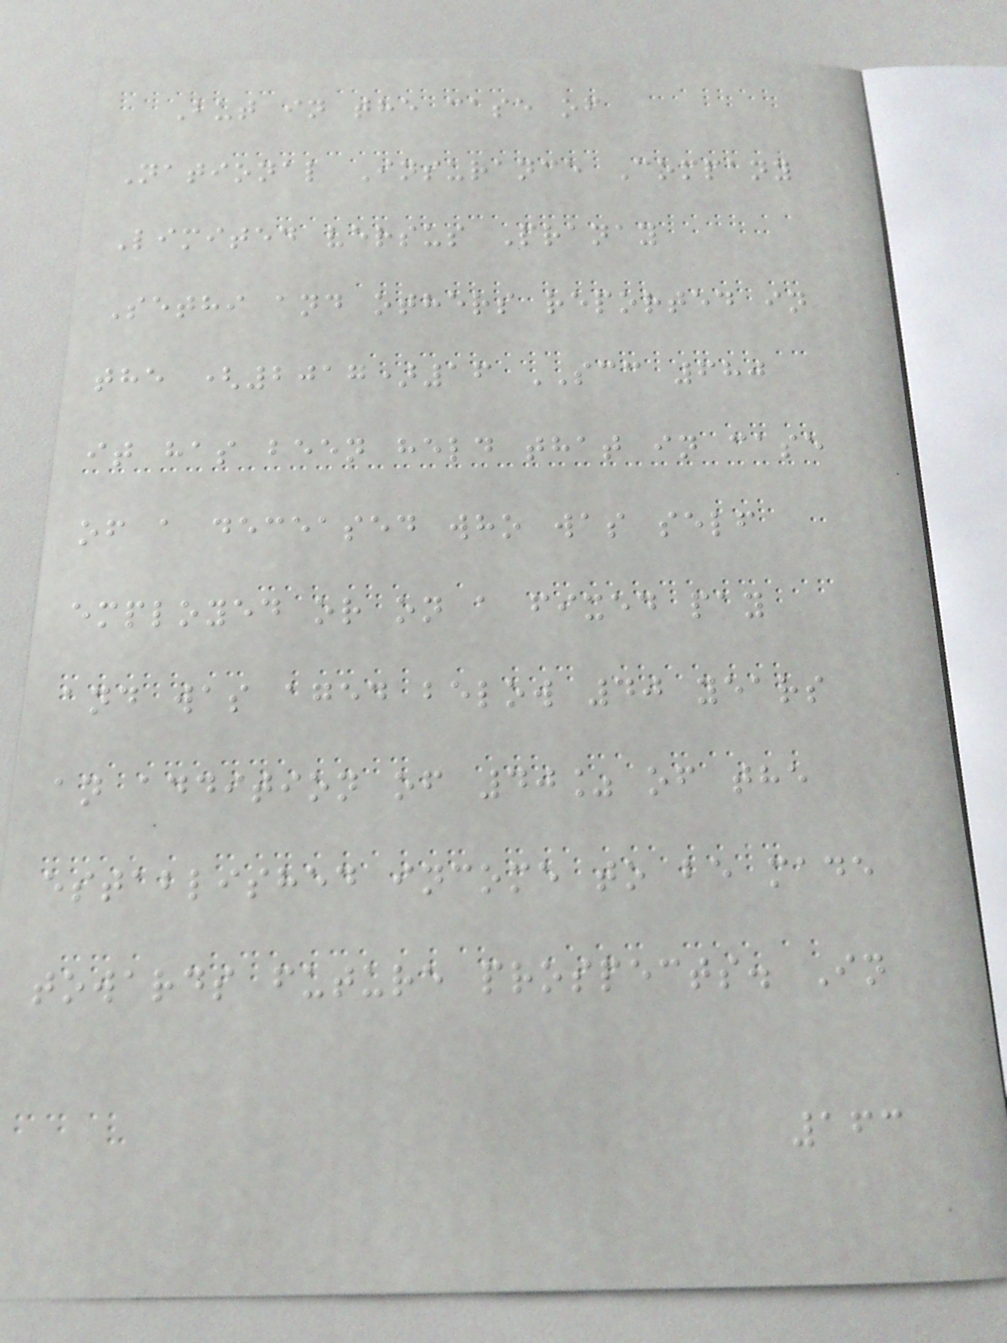But in the case of
National Insurance Company
Limited versus Pranay
Sethi and others reported in
the (2017)16 SCC 680
it has been held that in case
of a deceased who was self
employed or on a fixed pay
and was aged below 40 years
an addition of 40% of the
established income to be made
towards future prospects. In
163
